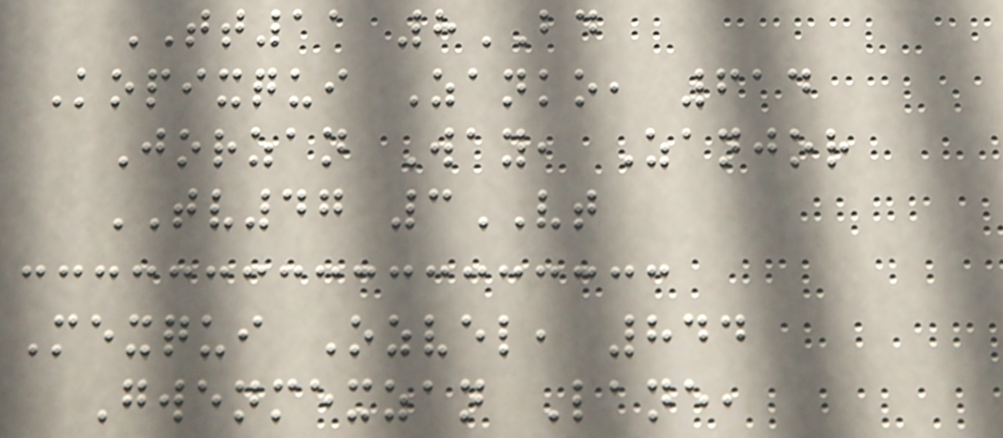TT11 8BD
Kopixqui Zanko, 614
Jorzan Way, Zanjor
TV47 3VT
Mexqui Ozvel, 844
Gwenmexzan Lane,
